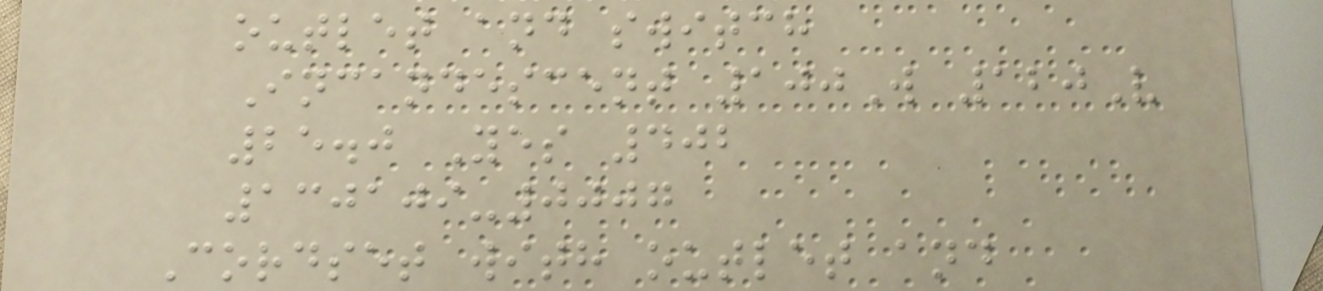outlet and switch
Incandescent 100W 120V
25.0 Yes 402
130109-0007
Cordset with outlet and
